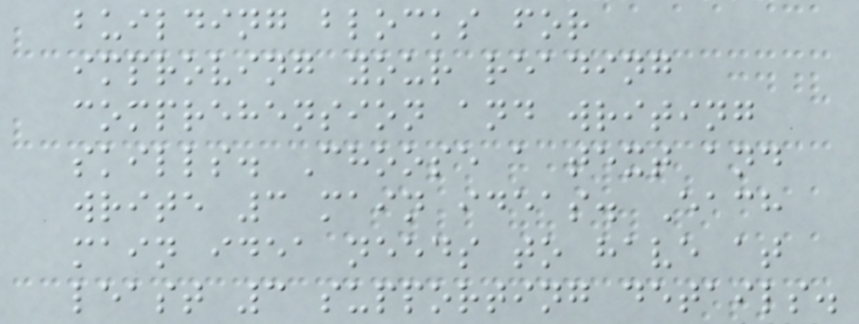building blocks for
improving your reading
comprehension and writing
skills. Choose a text and
write 3 main ideas. Each
main idea needs to have at
least 3 supporting details.
